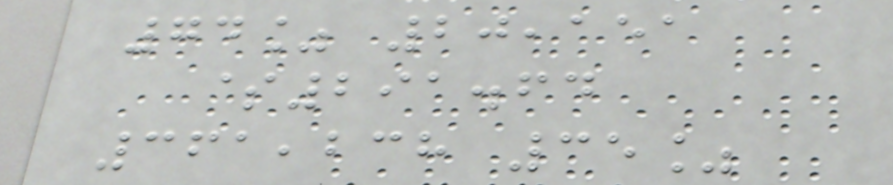74% 20,151
$291.64
361,238 35%
